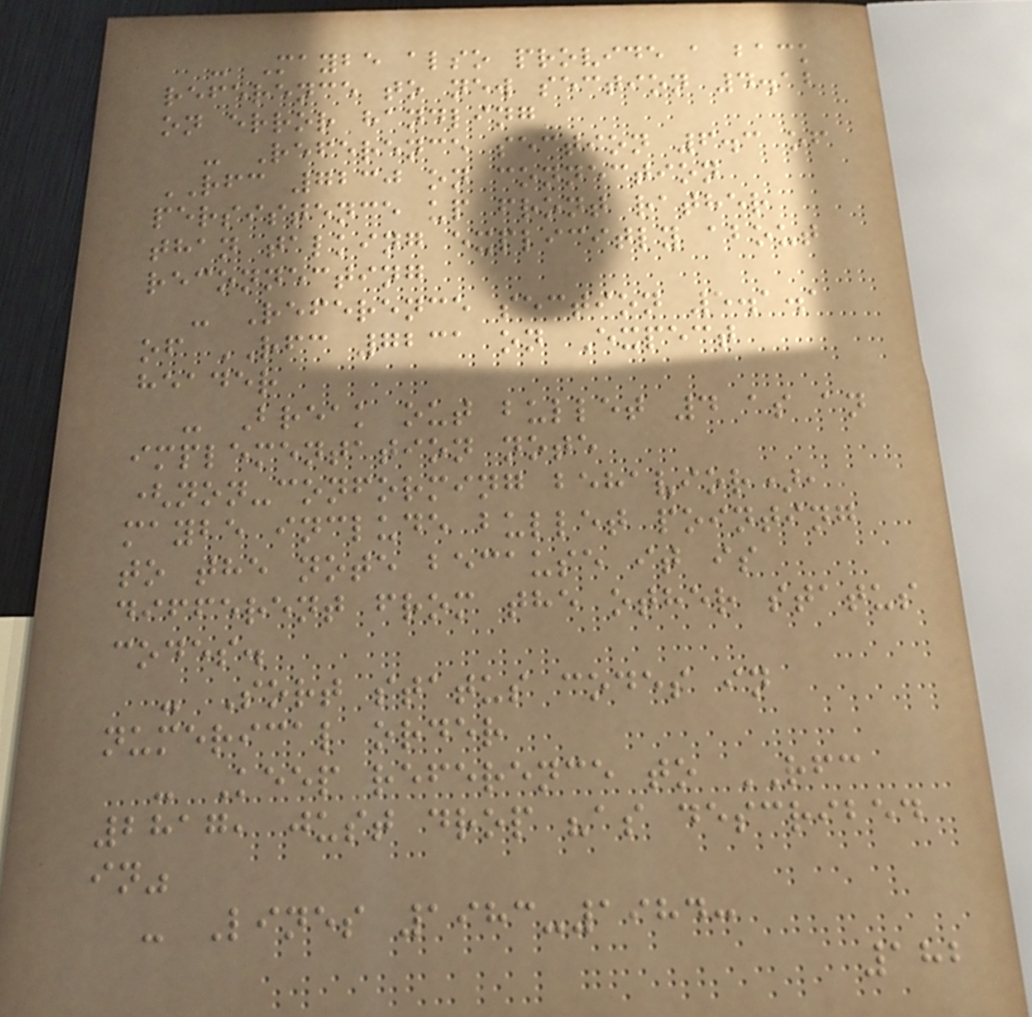- Maybe also provide a back
reference to new section 4.12
on error handling
- Reference section 6.3 of
RFC 7230 on connection
persistence up front rather
than talking explicitly about
reconnecting
- Reference section 5.1.1
of RFC 7231 on Expect
header
- Break out bullet 4 as an
implementation note
(non-conforming behavior),
maybe include bullet pointing
to the note because it is
different from the other status
codes.
- Sort status codes in
numerical order
- Keep reference to RFC
2817, just drop "as described
in"
- Lines 1983-1984:
182
